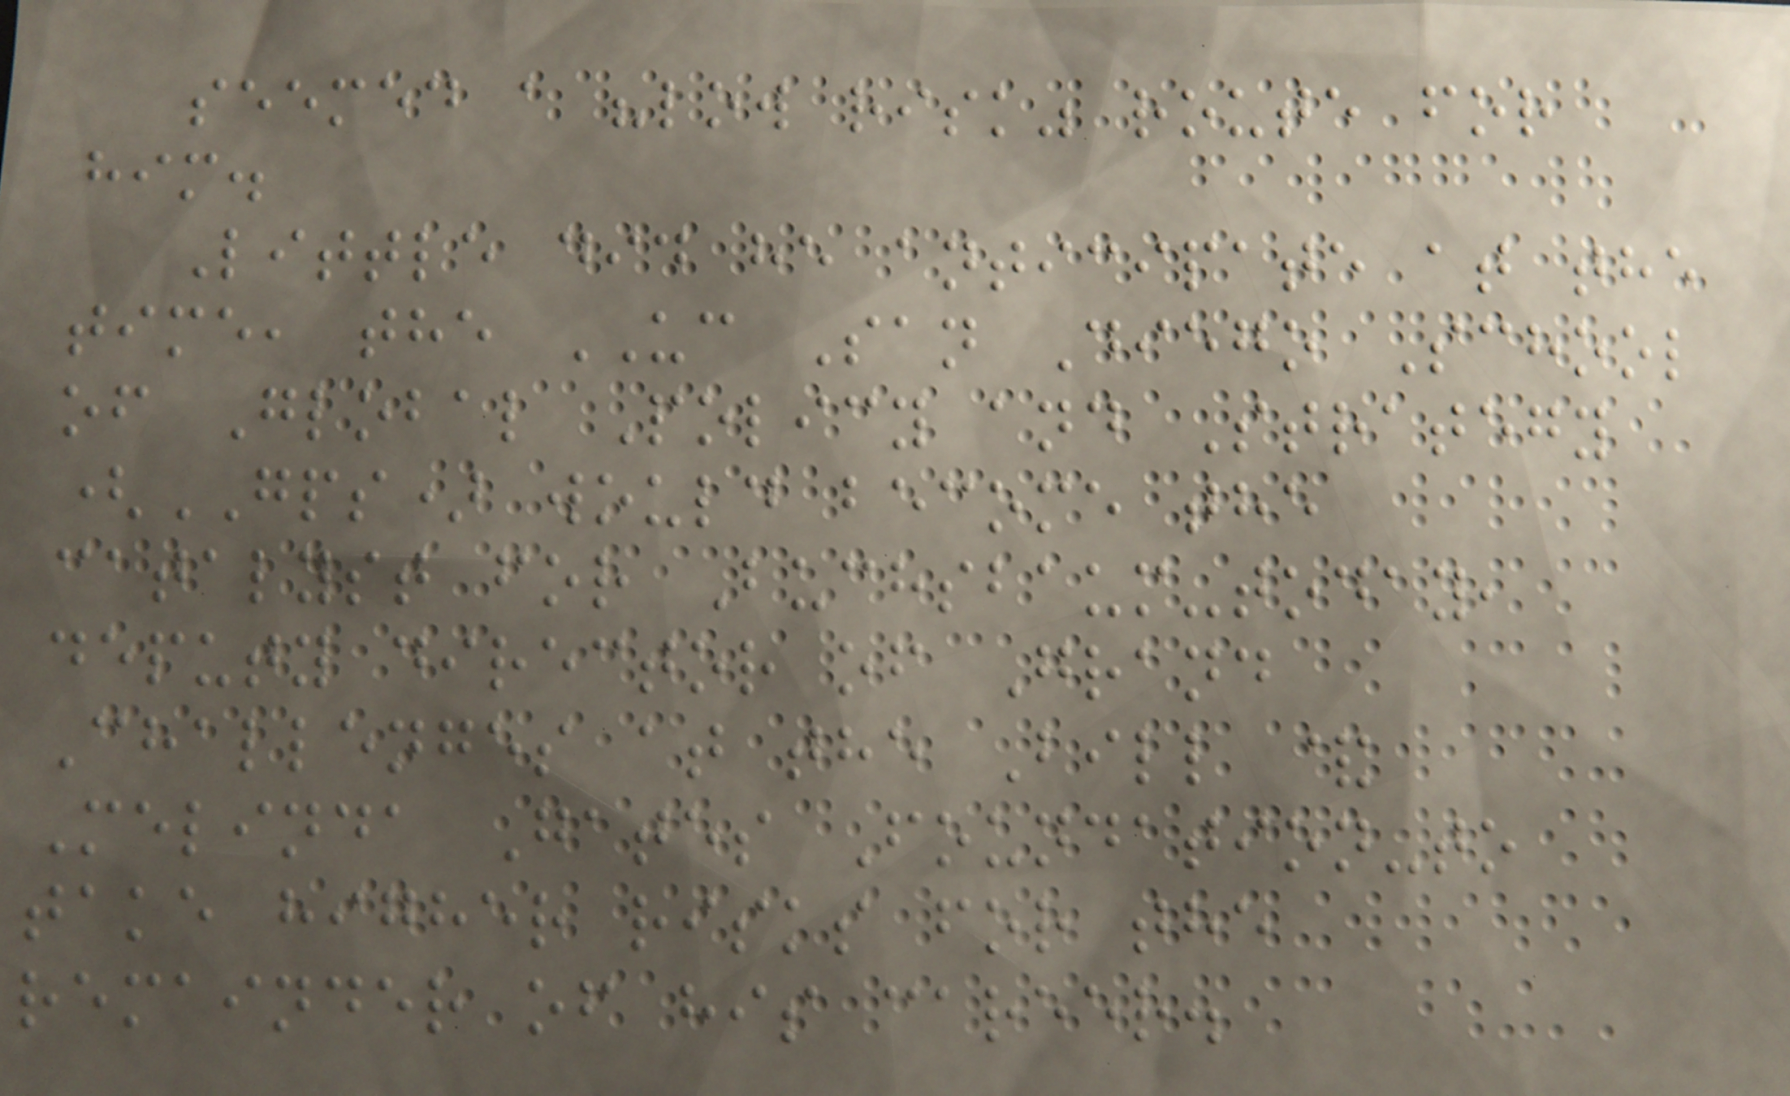seemed a "low risk" route for
him.
Little did he anticipate at the
time, the UC San Diego School
of Global Policy and Strategy
(GPS) would become the
catalyst for Buchsbaum-today,
deputy director of Grand
Challenges at the Bill &
Melinda Gates Foundation-to
take higher risks for the
remainder of his career.
